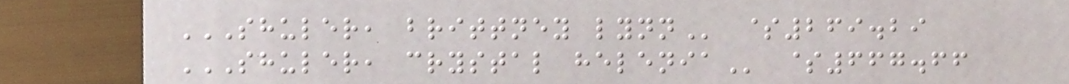SHULER, BRITTNEY LYNN $269.29
SHULER, CRYSTAL HELENIA $667.66
